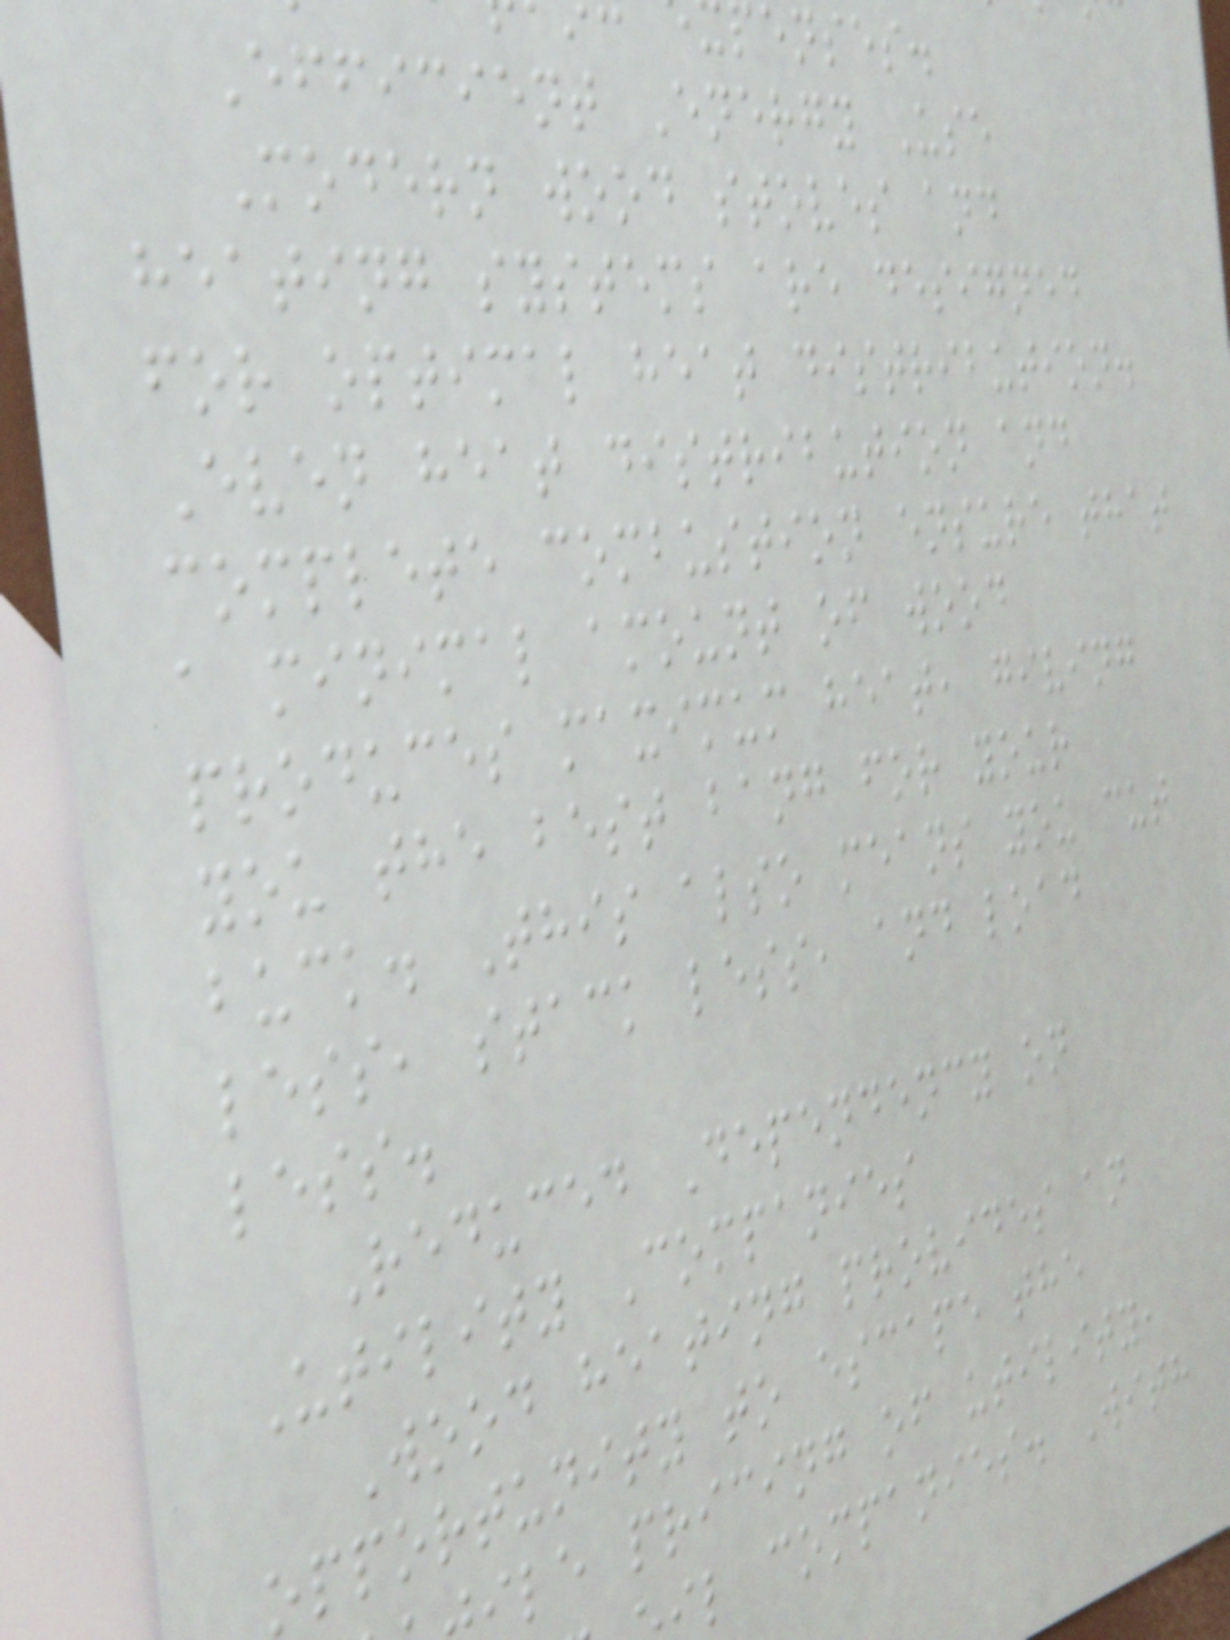penses.
Efficient Energy Use
Modern wood stoves and
heating systems are designed
for optimal heat distribution.
Even heat distribution and
complete combustion ensure that
a minimal amount of wood
produces maximum heat, giving
you the best bang for your
buck. This also means you cut
less, stack less, and load
less.
Reduced Dependency on
Utility Companies
Wood heating provides an
opportunity to escape the
ile pricing of utility,
l companies. With
